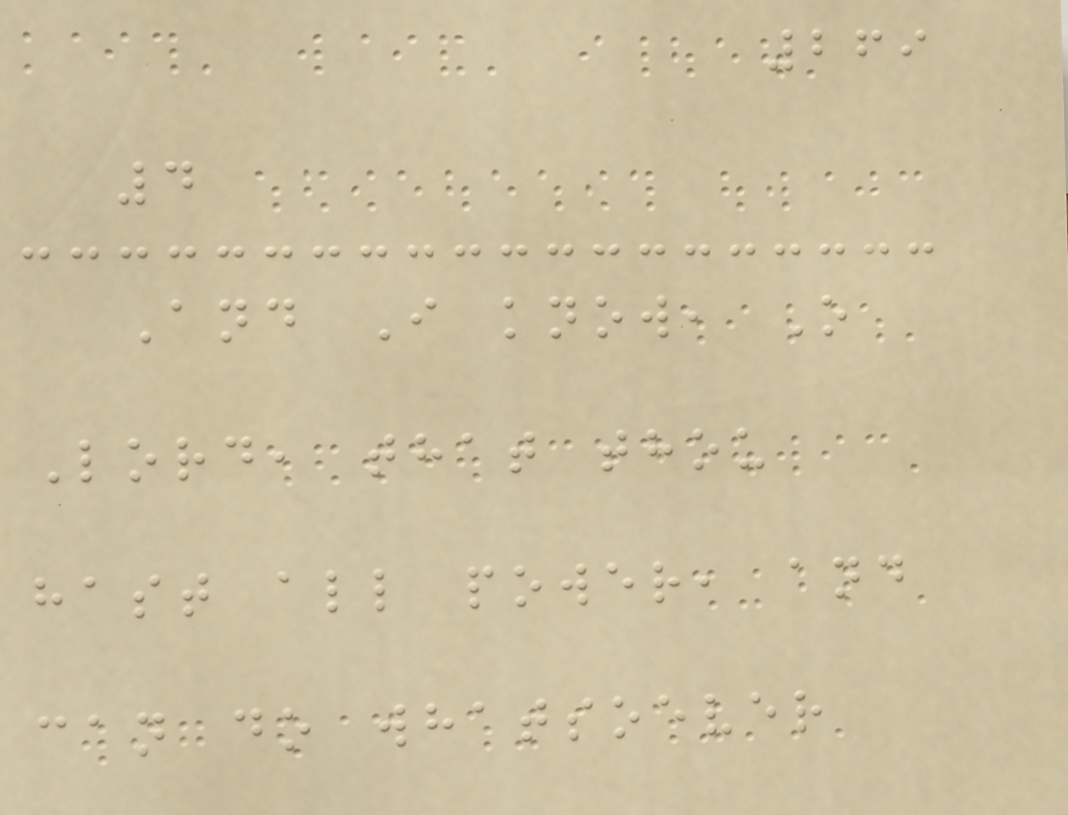269
4
And I know, O
Lord, that thou
hast all power, and
can do whatsoever
